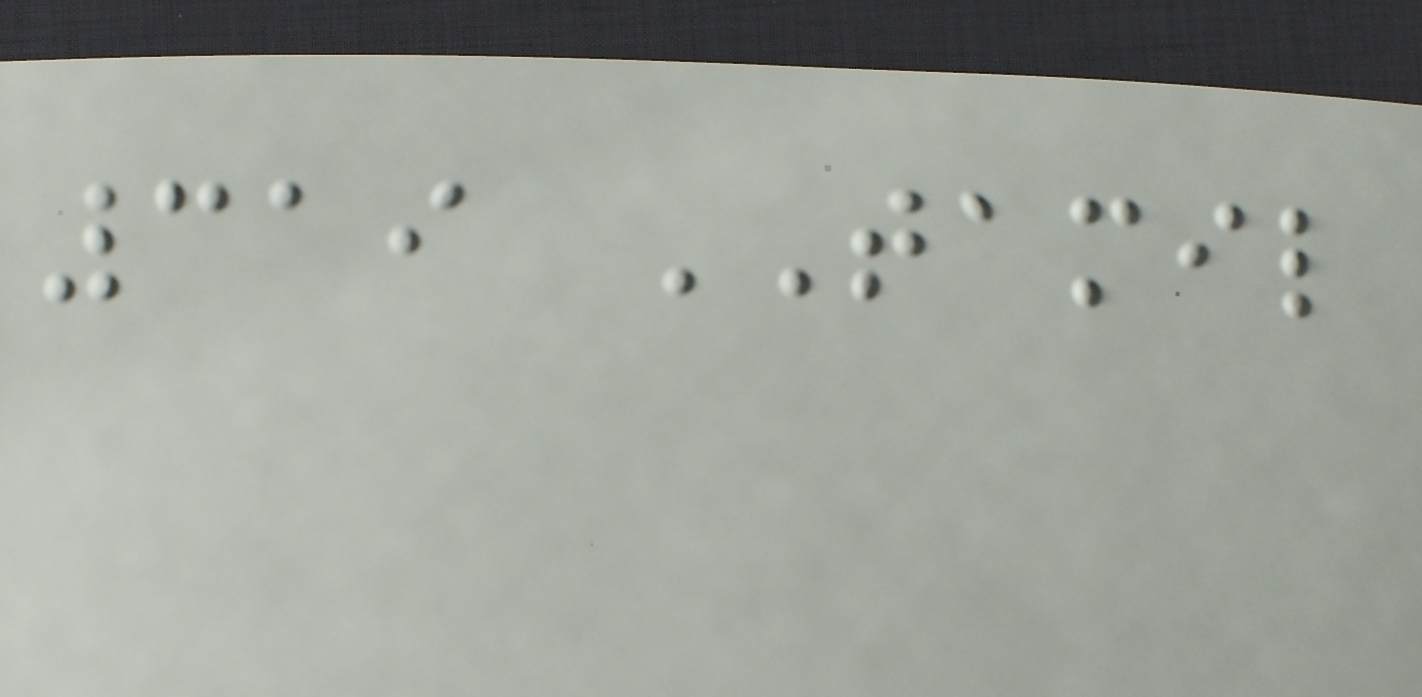319 TAMIL
